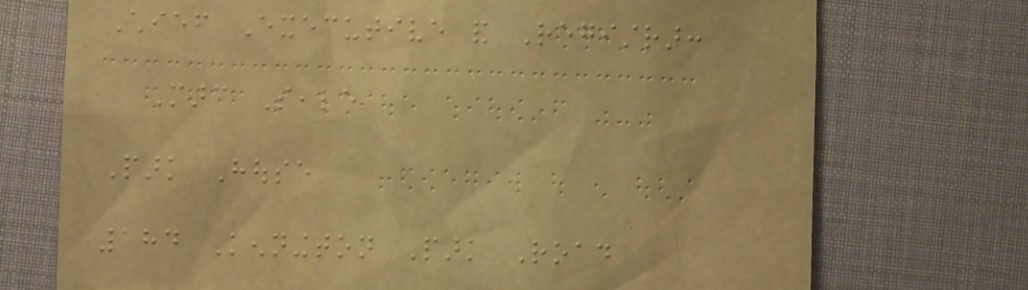Chief Executive and Registrar:
Marc Seale
Park House
184 Kennington Park Road
